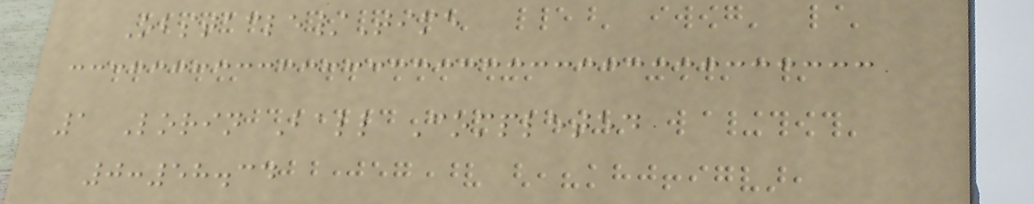Obstacle/Time
1 Lorin Ball Completed
0:58.34
